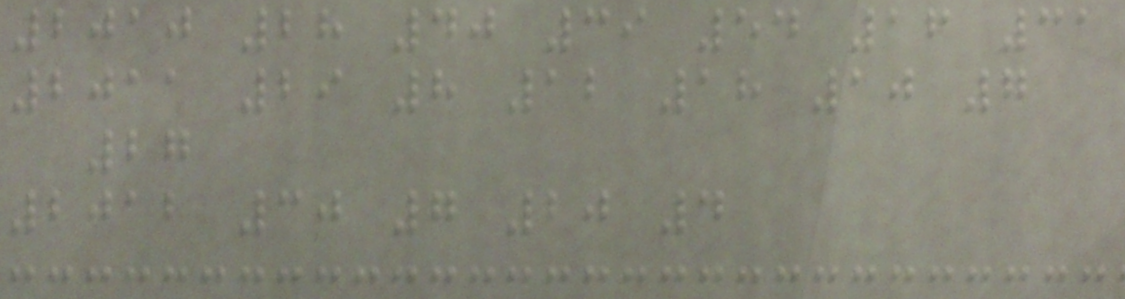2010 28 40 39 54 16 31
2011 29 8 12 18 10 7
27
2012 30 7 20 4
